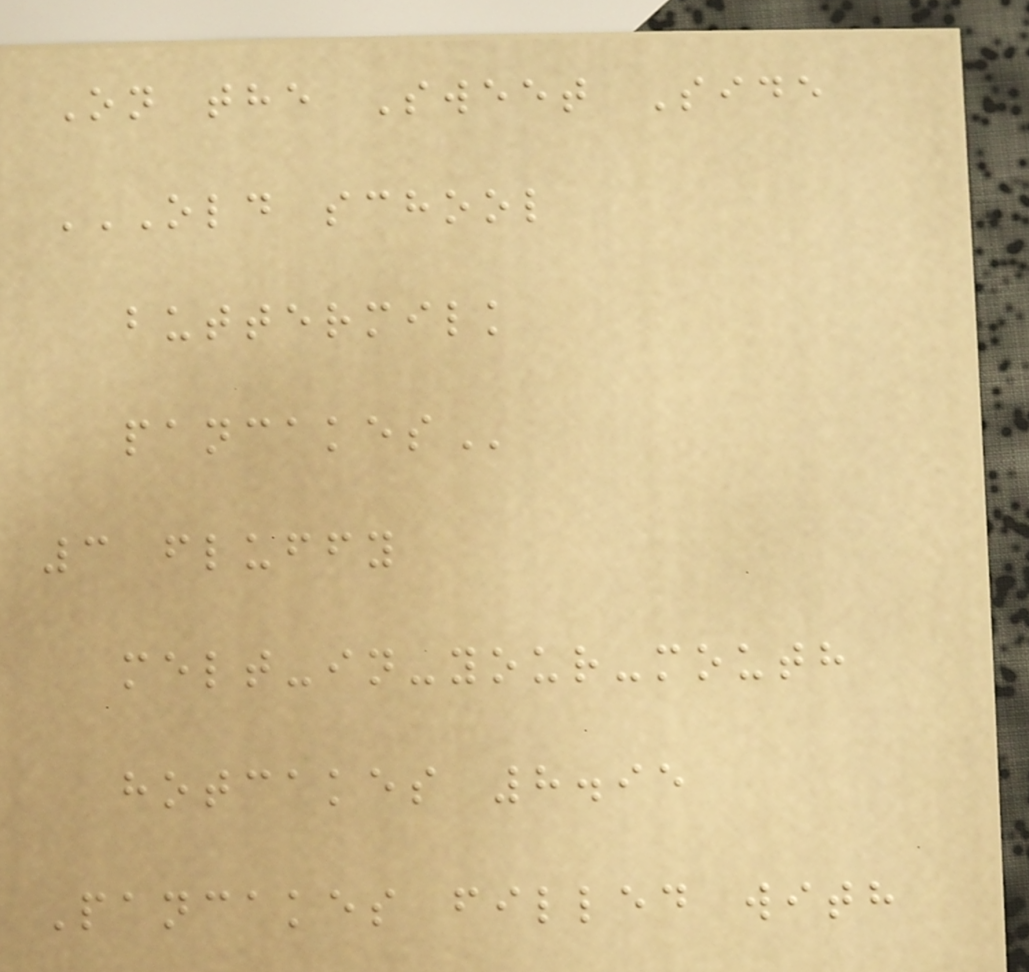On the Sweet Side
OLD SCHOOL
BUTTERMILK
PANCAKES
3 fluffy
melt-in-your-mouth
hotcakes 8.95
Pancakes filled with
